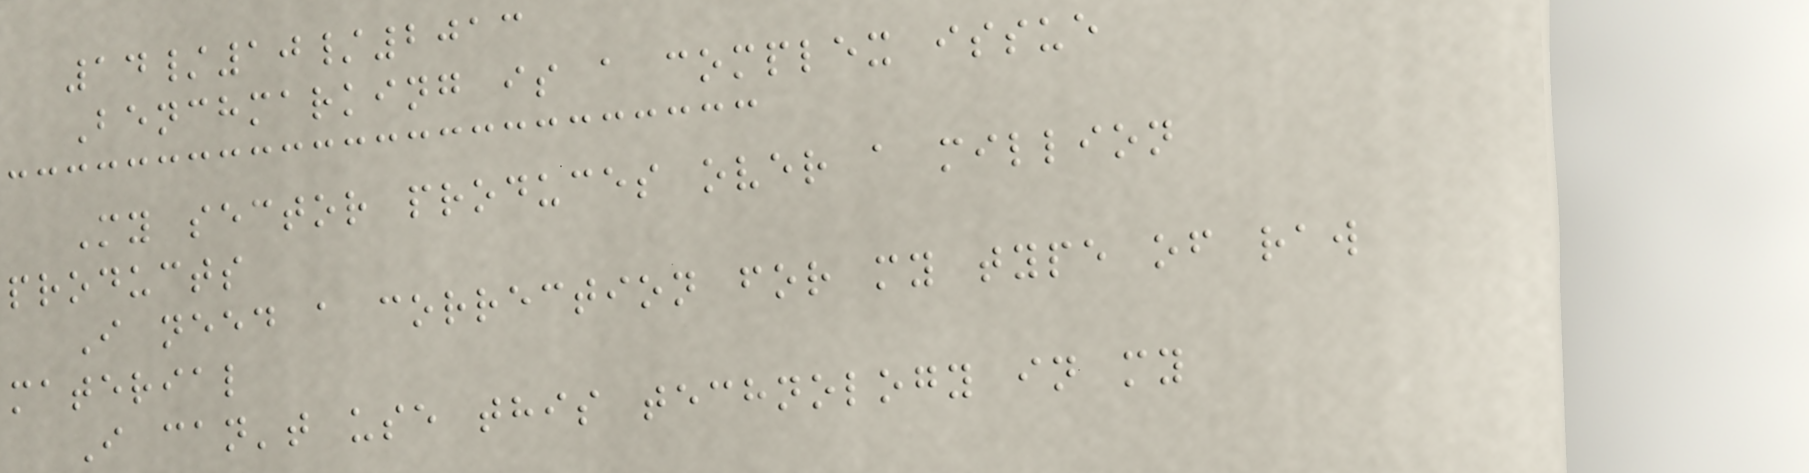14/10/2013
Benchmarking is a complex issue
My sector produces over a million
products
I need a correction for my type of raw
material
I can't use this technology in my
